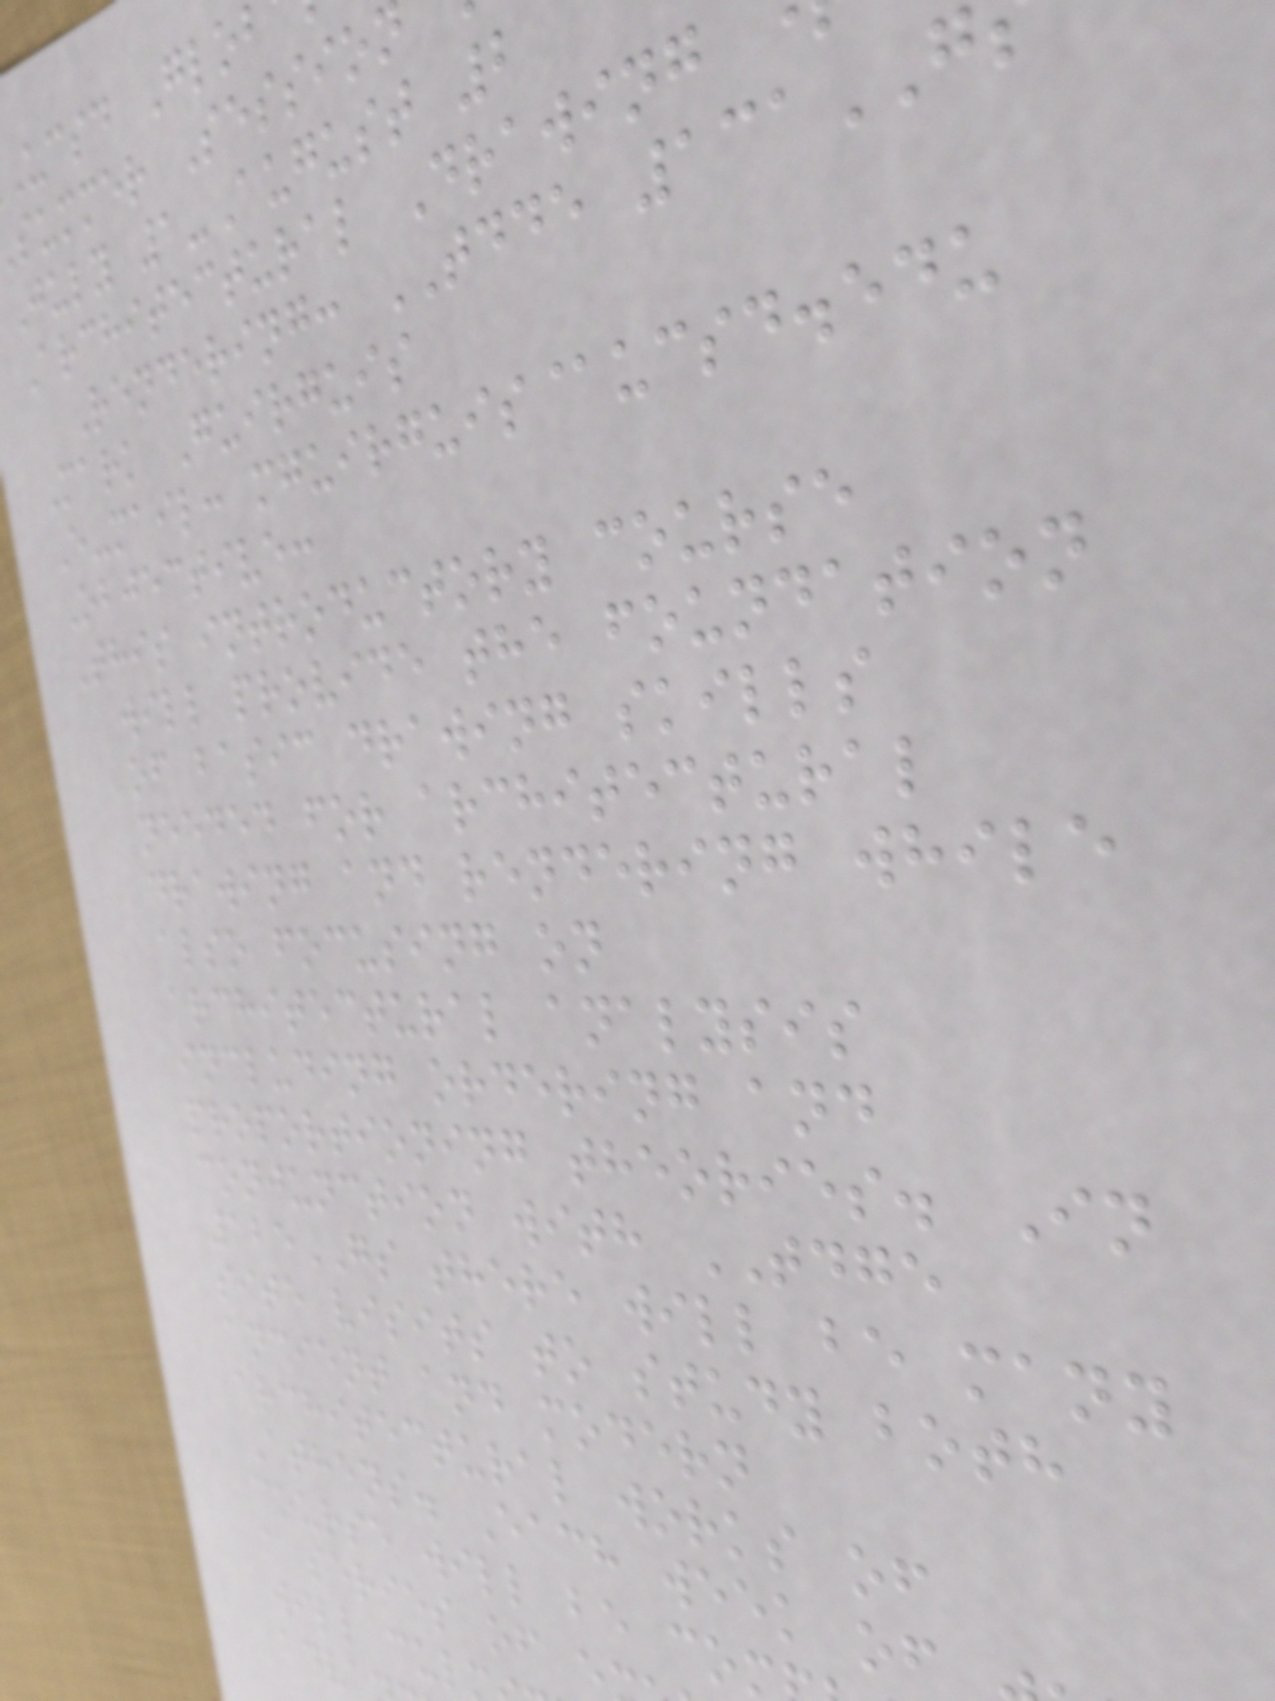ucsd Glo
summer Session
July 1-August 2
Architectural Drawing
Rendering: TDDE 131
Mark Guirguis
E-mail: mguirguis@ucsd.edu
Objective:
This introductory course
will provide the foundation
of basic drawing skills
needed for architectural
drawing and rendering while
also focusing on
architectural analysis
including ordering and
proportioning theories. In
conjunction with TDGE
125GS there will be many
site visits to study both
ancient and modern
architectural works of
Athens. Each week of
course will be co
a series of e
will cul
